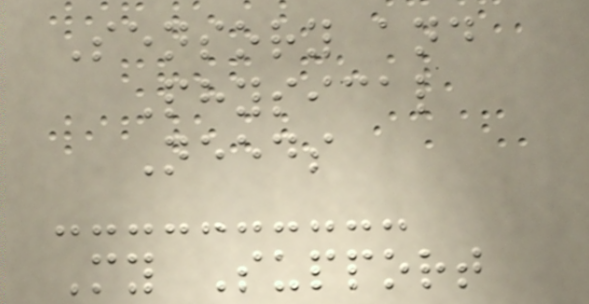Sensory and
Physical
Needs
My Support
